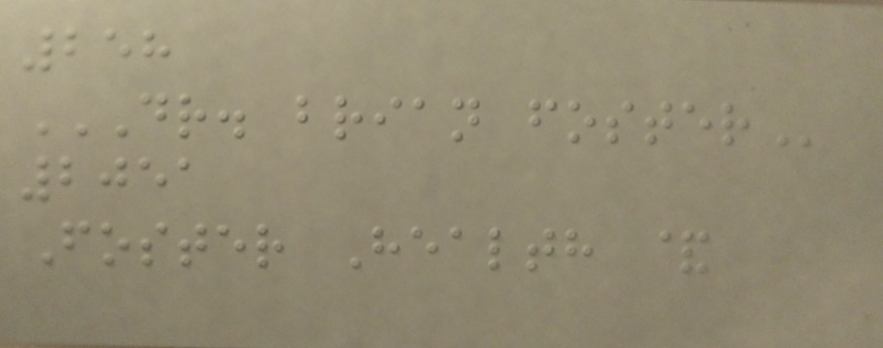258
DR. BRIAN FOSTER
2051
Foster Health &
